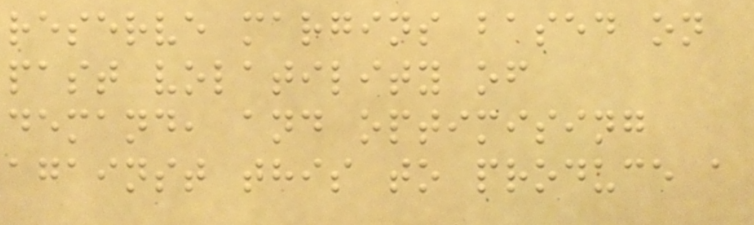reserve margins based on
past volatility of
demand, and optimising
against this to produce a
